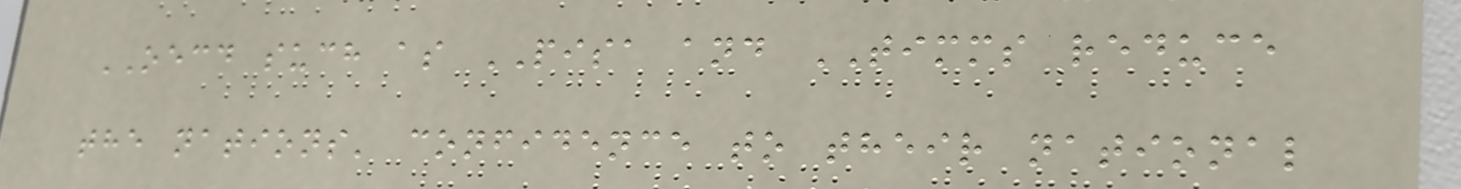OECD such as PISA and TIMMS reduce
the nations' confidence to their national
